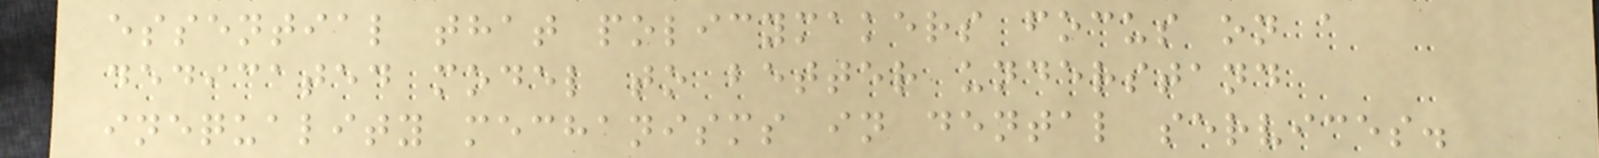essential that policymakers focus on a
dedicated model to better understand
inequality mechanisms in dental services.
